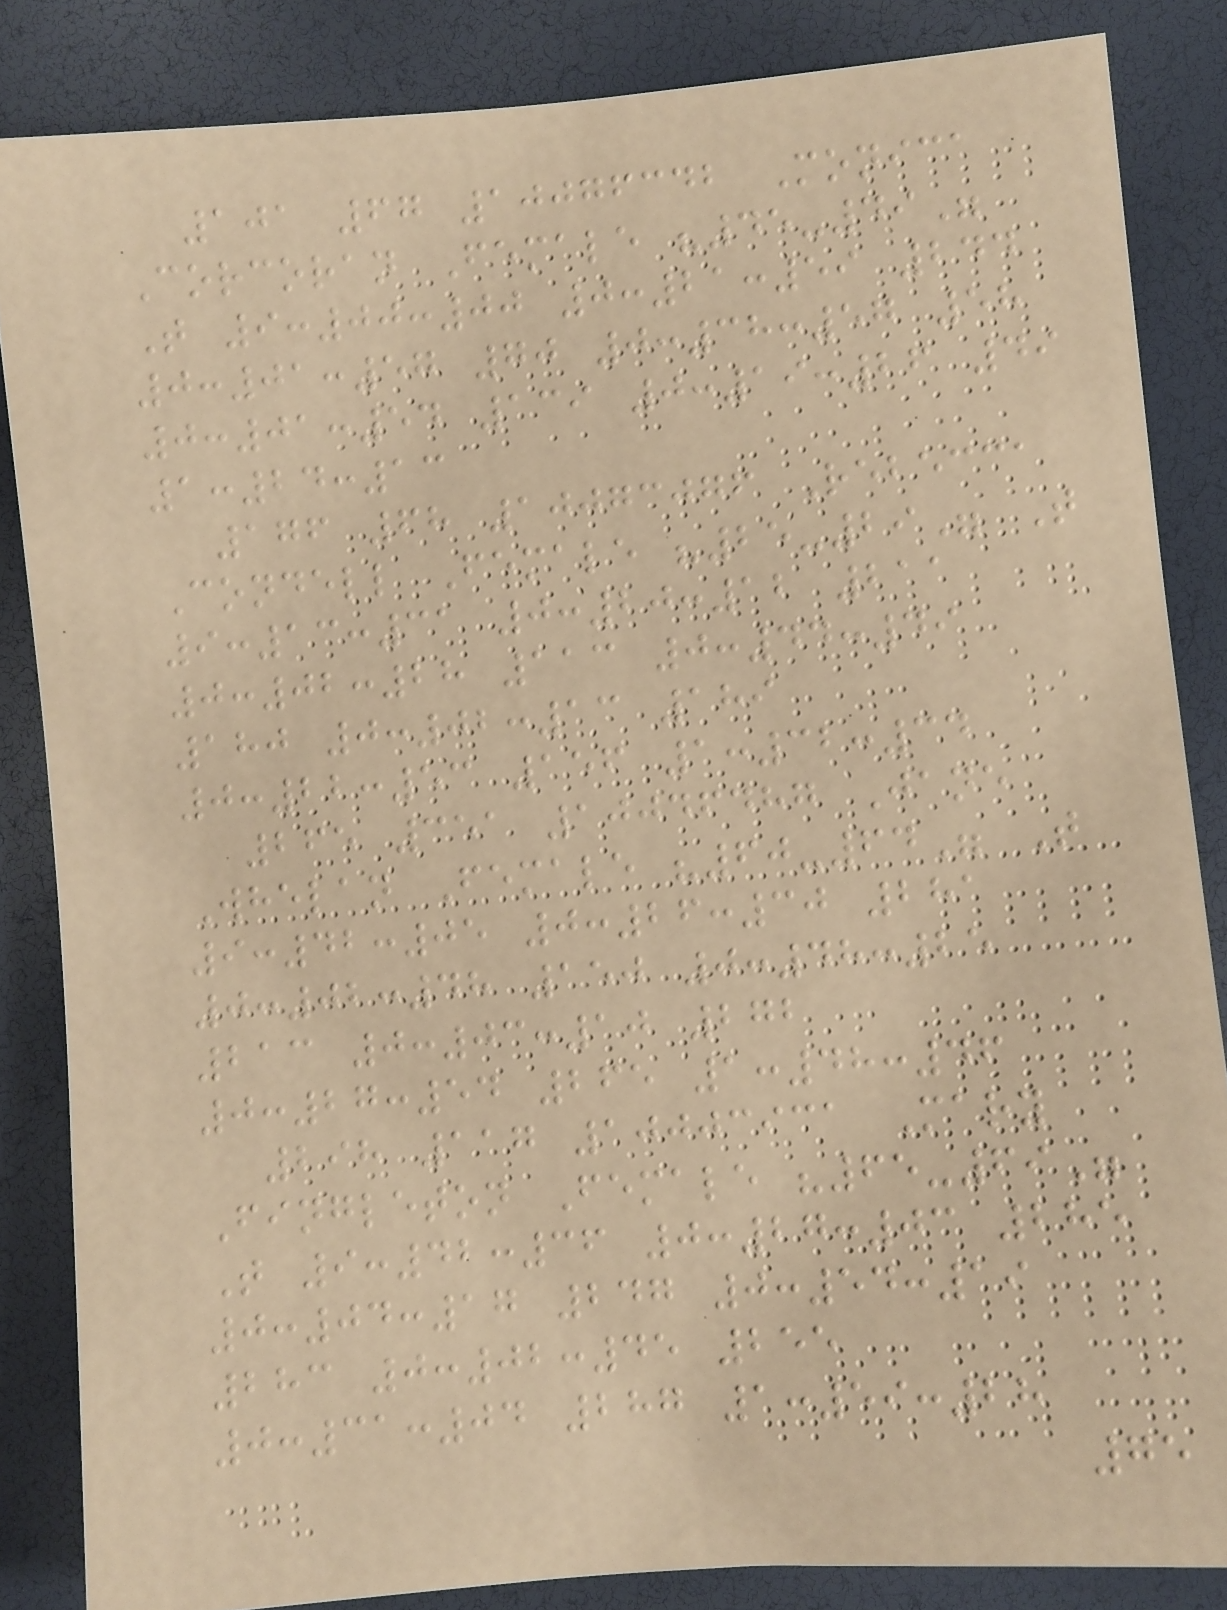101 67 10076342 Monica
Corcoran Female "45-49"
T 9:00:00 0:21:59 244
0:01:57 70 0:38:57 58
0:01:54 139 0:19:26 49
1:24:13
176 68 10073076 Rebecca
Condell Female "25-29" T
9:13:31 0:20:12 211
0:02:28 113 0:44:49
180 0:02:13 189
0:22:53 156 1:32:34
265 351 10046487 Jane
Whelan Female "60-64" T
9:42:05 0:26:30 281
0:02:48 150 0:48:25
213 0:03:10 272
0:27:54 265 1:48:46
298 117 10003931 Mary
Fingleton Female "65-69"
T 9:42:36 0:27:03 285
0:04:17 247 0:54:19
283 0:02:45 255
0:31:04 287 1:59:28
75
